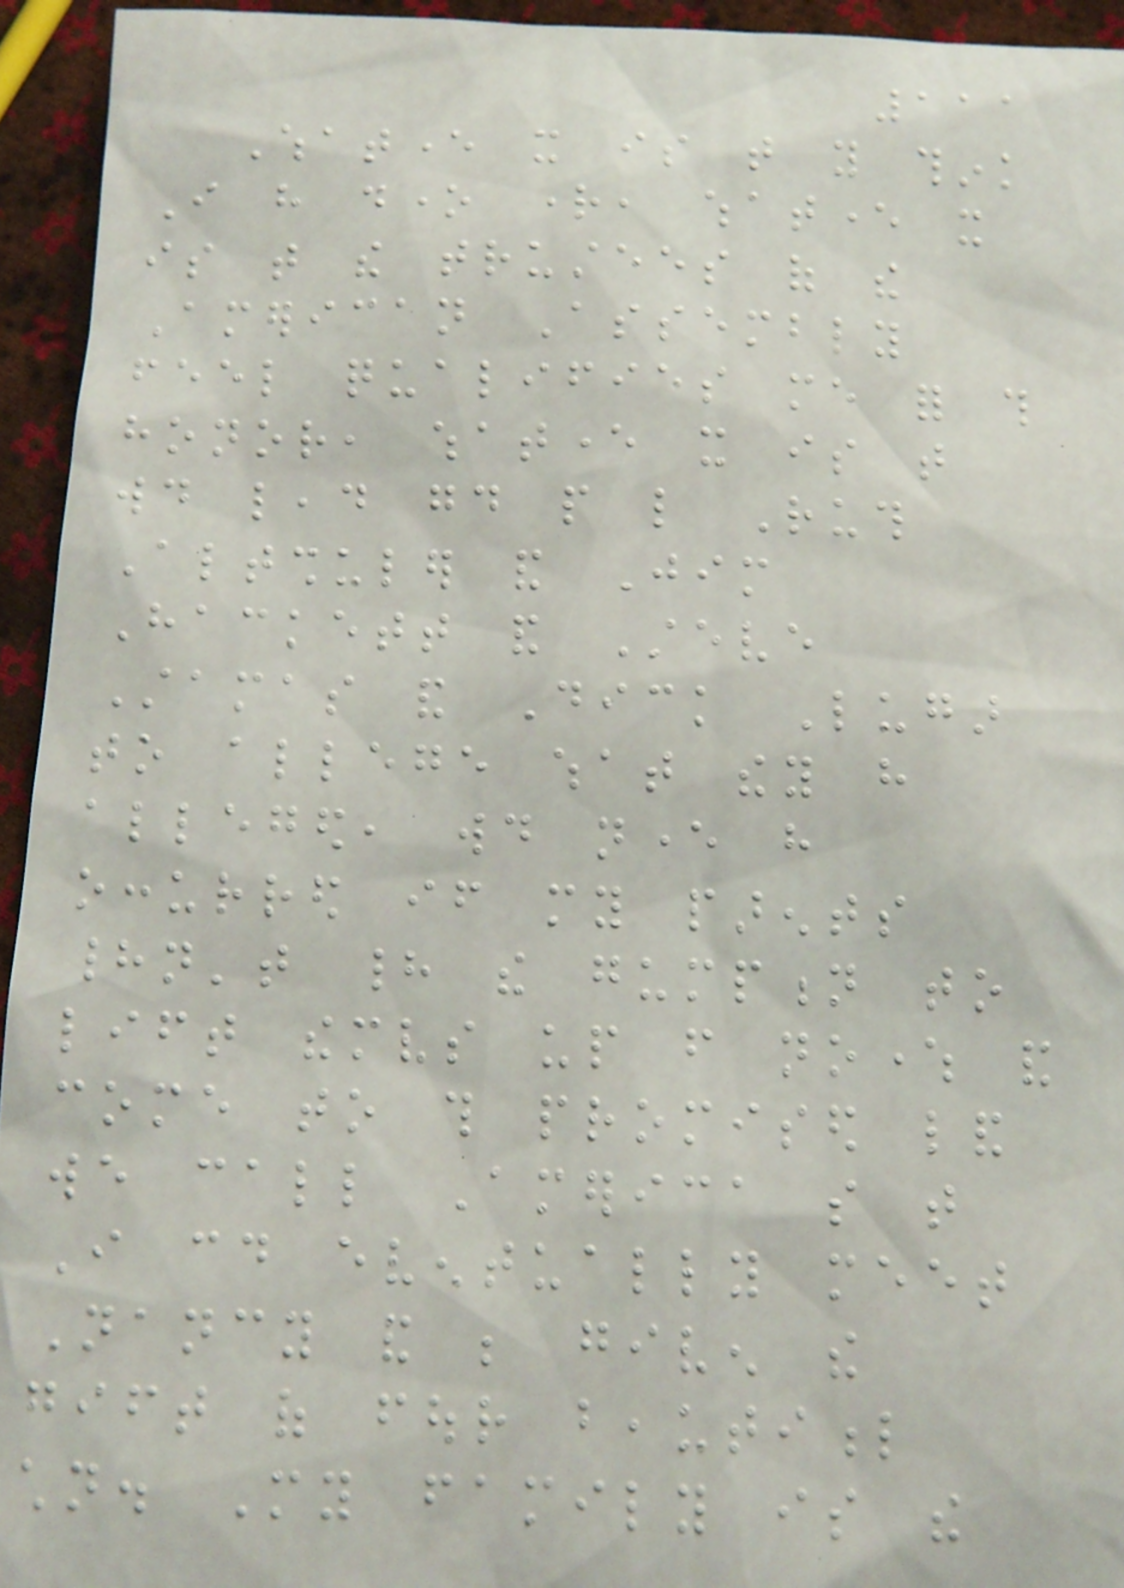111
Whatever it is that you think
I have done right, whatever it
is that the trustees of the
American Assembly
feel qualifies me for this
honor, whatever it is that
would lead good people like Ruth
Altshuler and Jim
Hackett and Steve
Stamas and Dick Lugar
to allege what they have
alleged, would never have
occurred if my parents
hadn't had the gumption to
lift themselves up from nowhere and
come to this promised land
we call America so that
I could eventually meet
Nancy and be given the
gift of four beautiful
children. My family is the
